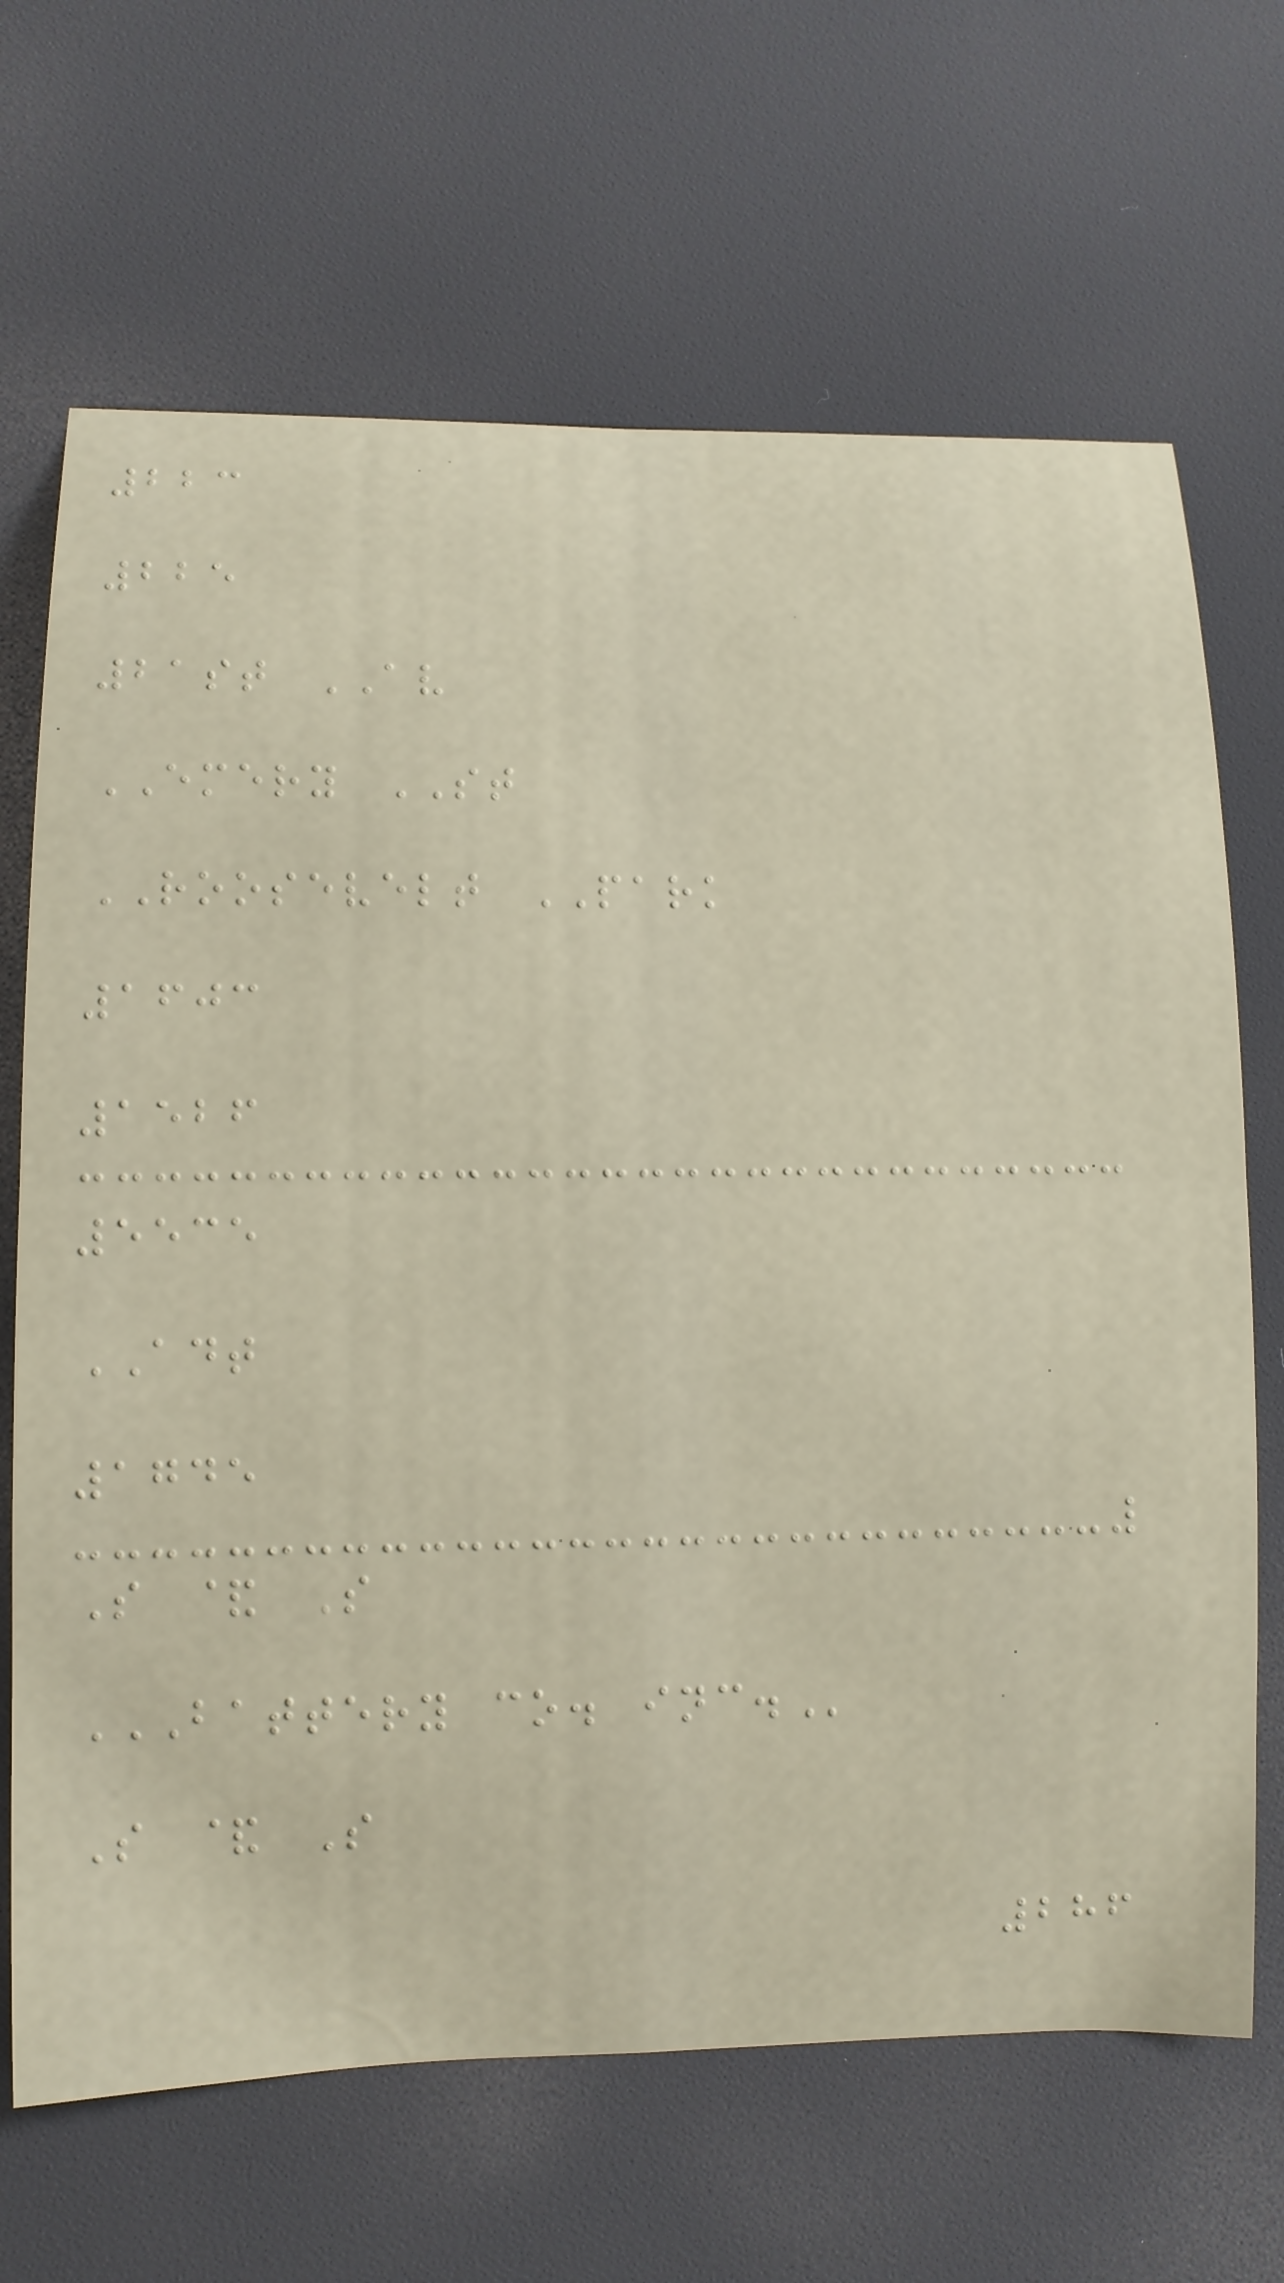223
225
21st AV
EMERY ST
ROOSEVELT PARK
1603
1526
5535
ADT
1745
S & S
BATTERY CO. INC.
S & S
286
